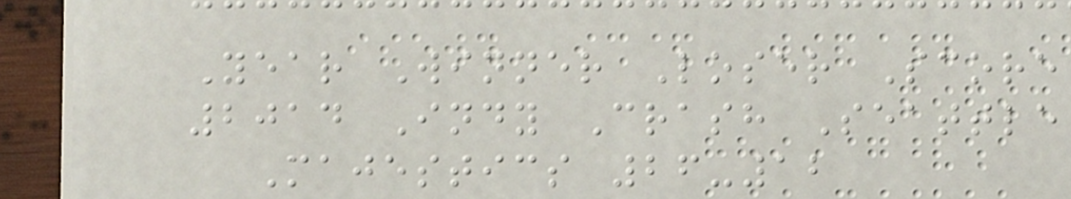Year Winner Loser Score
2014 Indy Crash Seattle
Majestics 26-12
